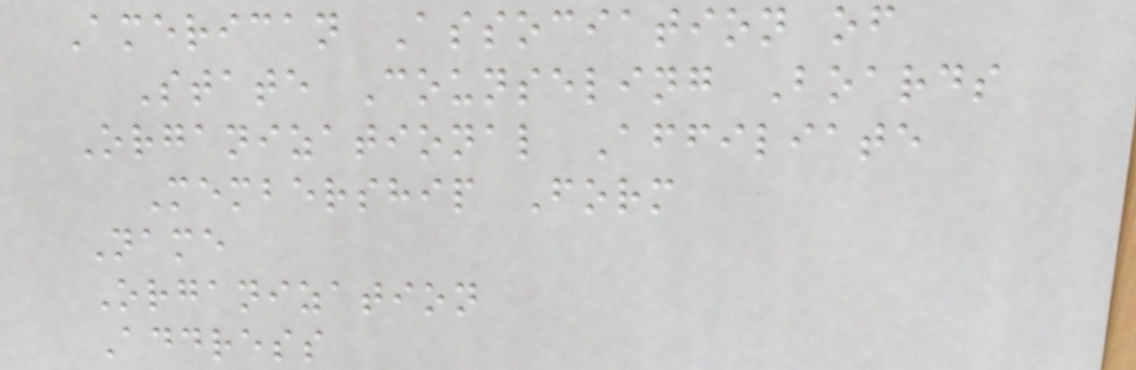American Association of
State Counseling Boards
Organizational Affiliate
Membership Form
Name
Organization
Address
